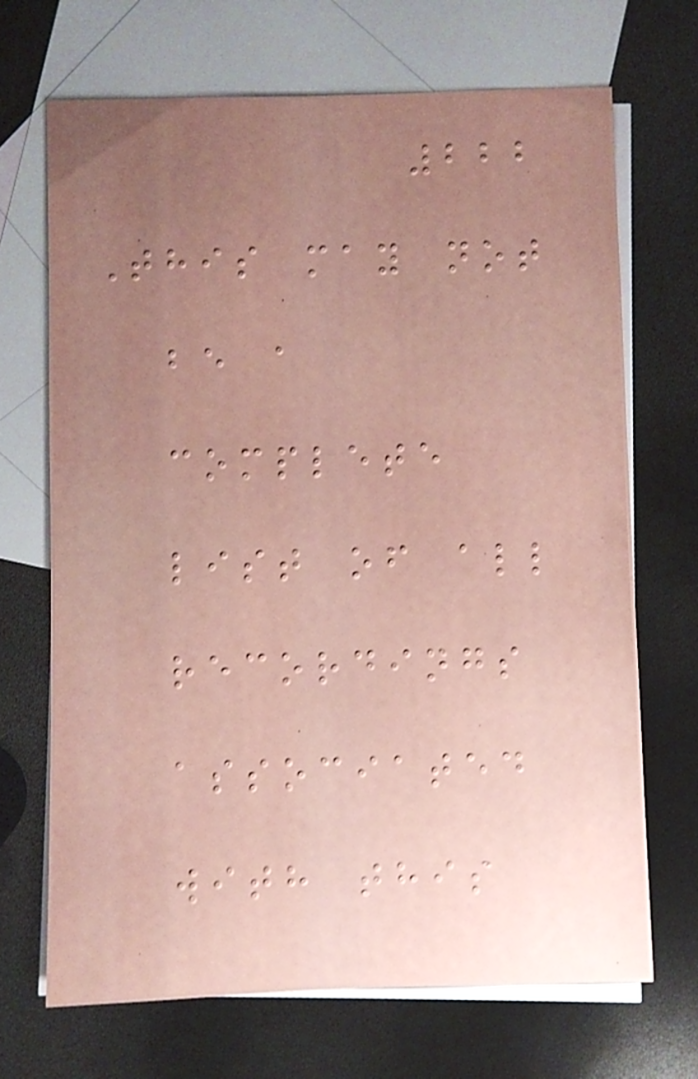222
This may not
be a
complete
list of all
recordings
associated
with this
